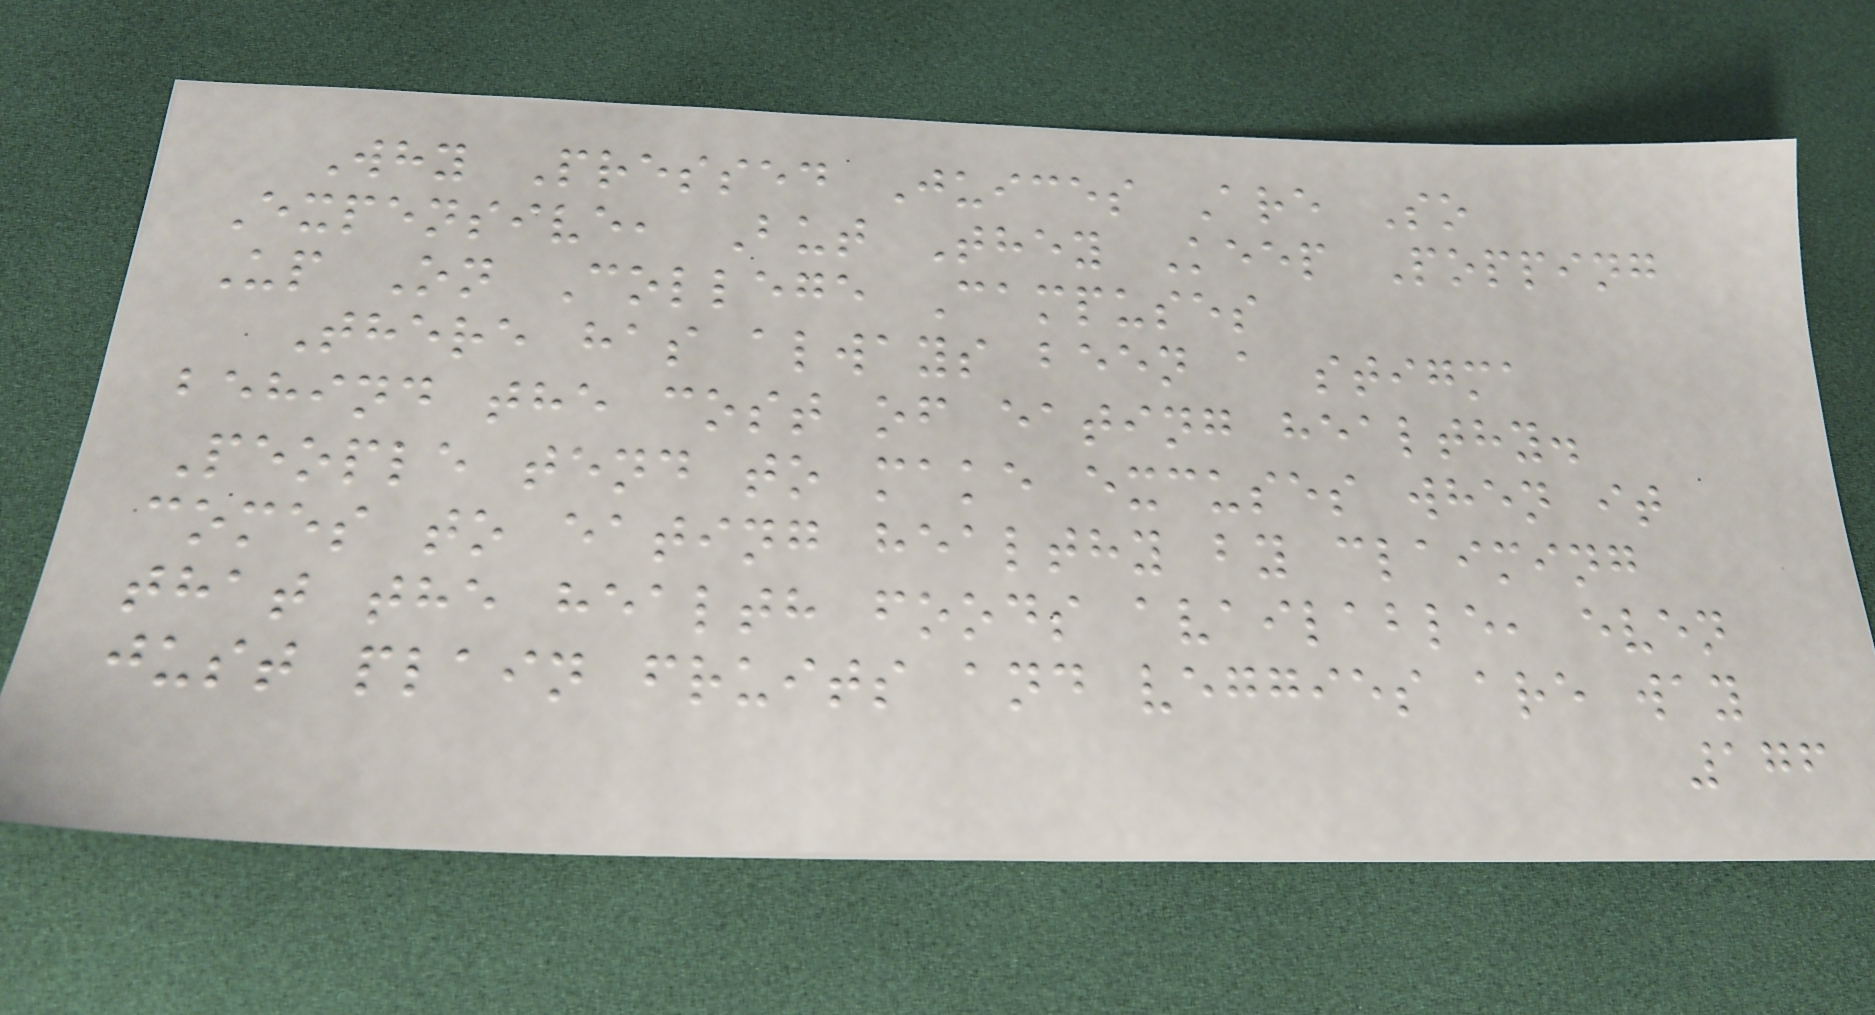Why Pressed Juices Are So
Expensive, But They Keep Popping
Up On College Campuses
There has always been a stigma
behind the cost of eating healthy.
People tend to make excuses when it
comes to eating healthy by claiming
that the health foods available, even
just plain fruits and veggies are way
176
